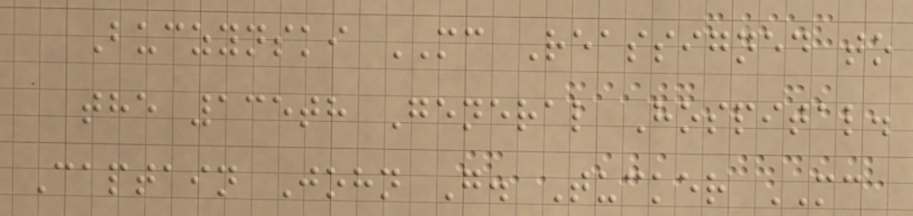Buczynski MC Reassigned to
the 135th General Hospital.
Captain John G. Tucker MC
